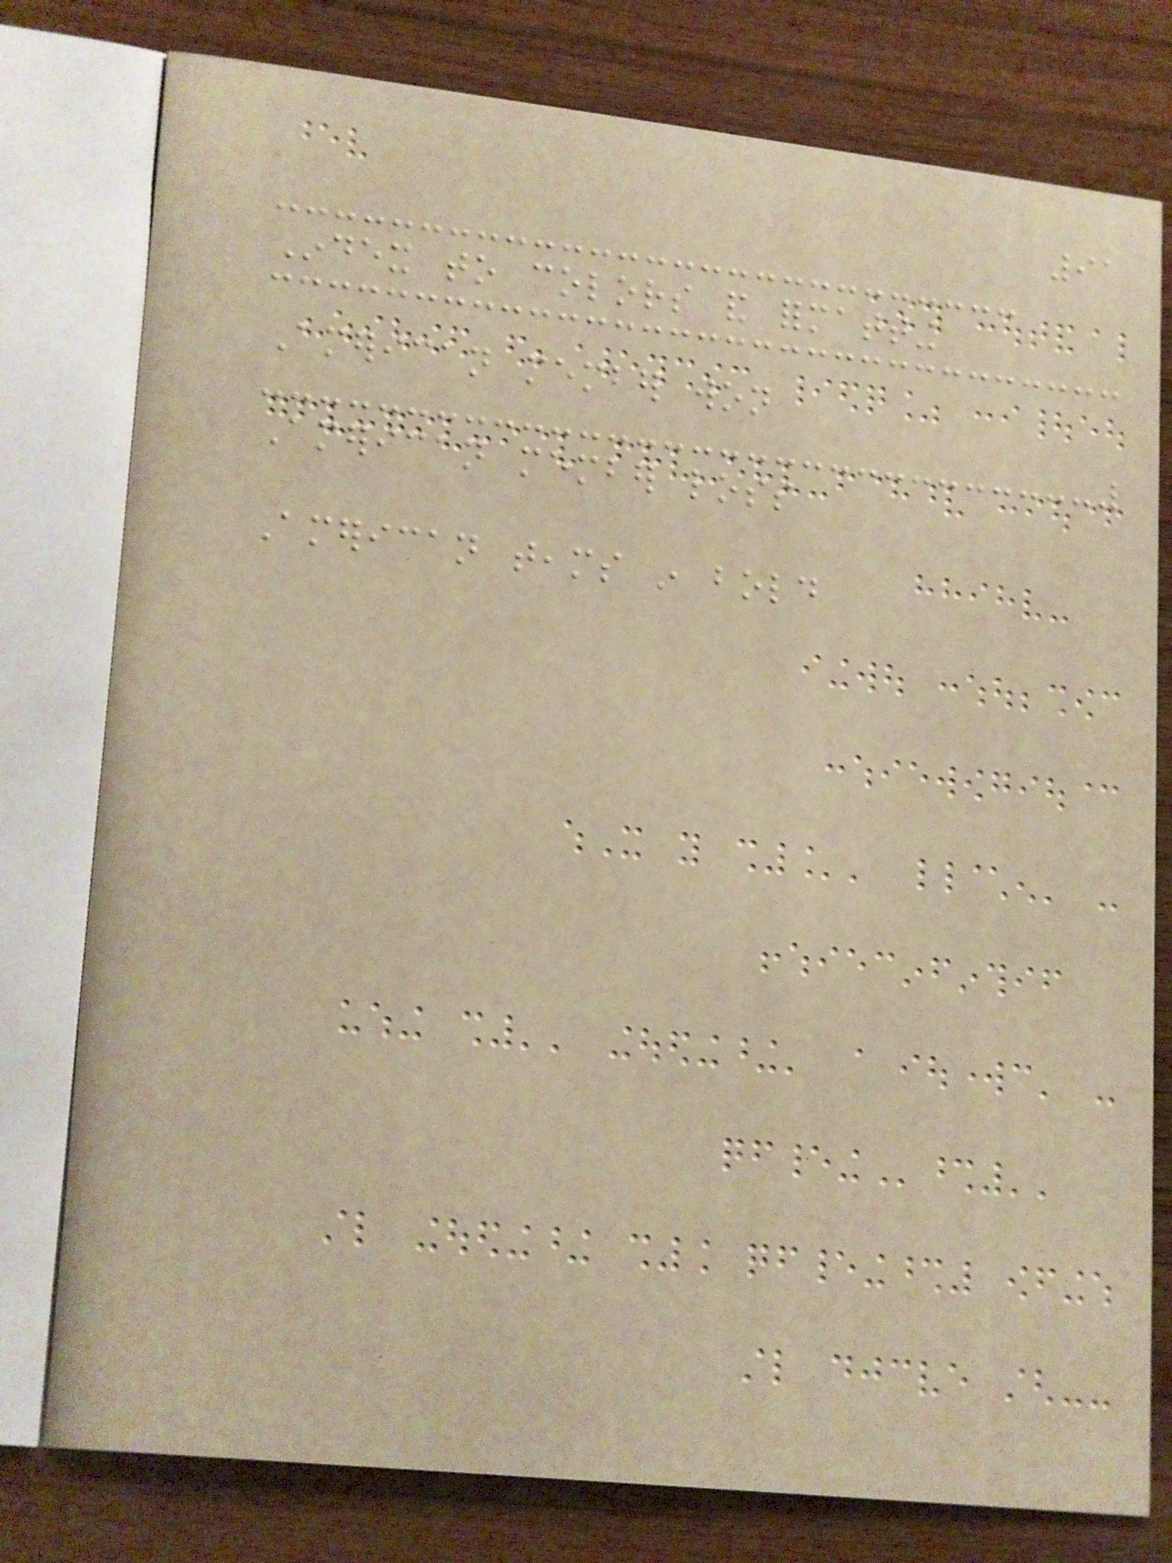91
Index to colors and formatting
American member won
American member loss
American teams in bold
